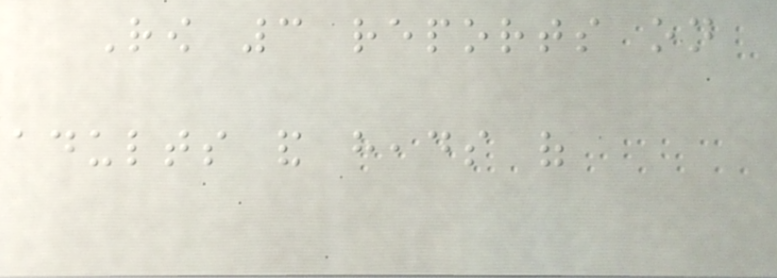Row 3 reports on
adults and heads of
